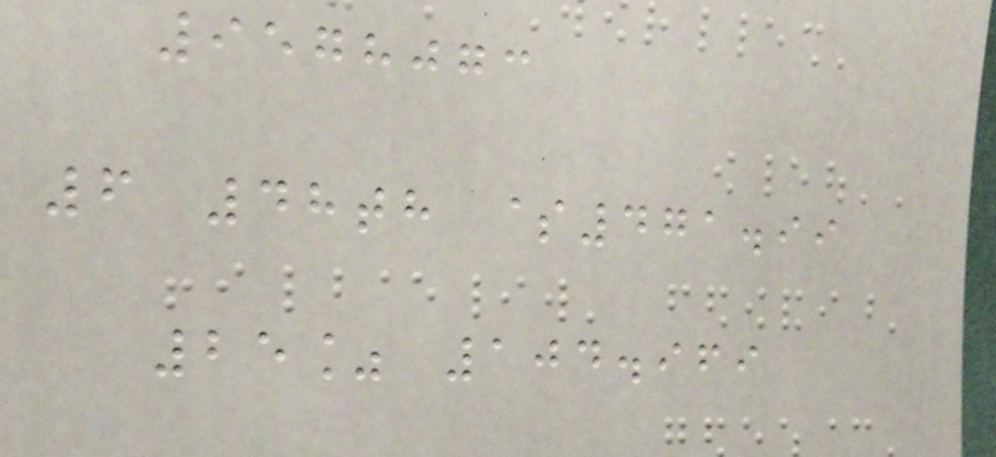9578073
6 48th $471.99
25% 104.969
